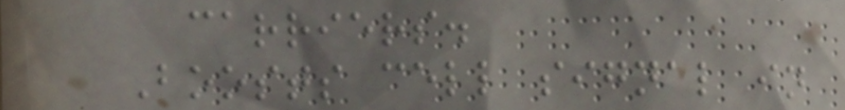carriers.
Boosts cell signal in
